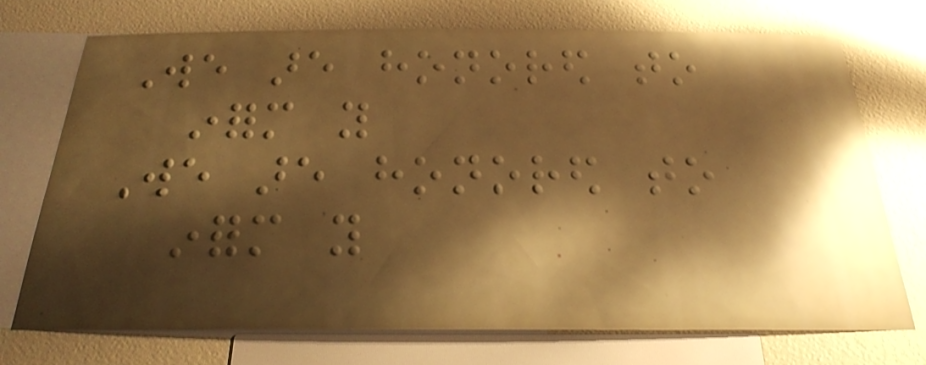We are honored to
inform you
We are honored to
inform you
